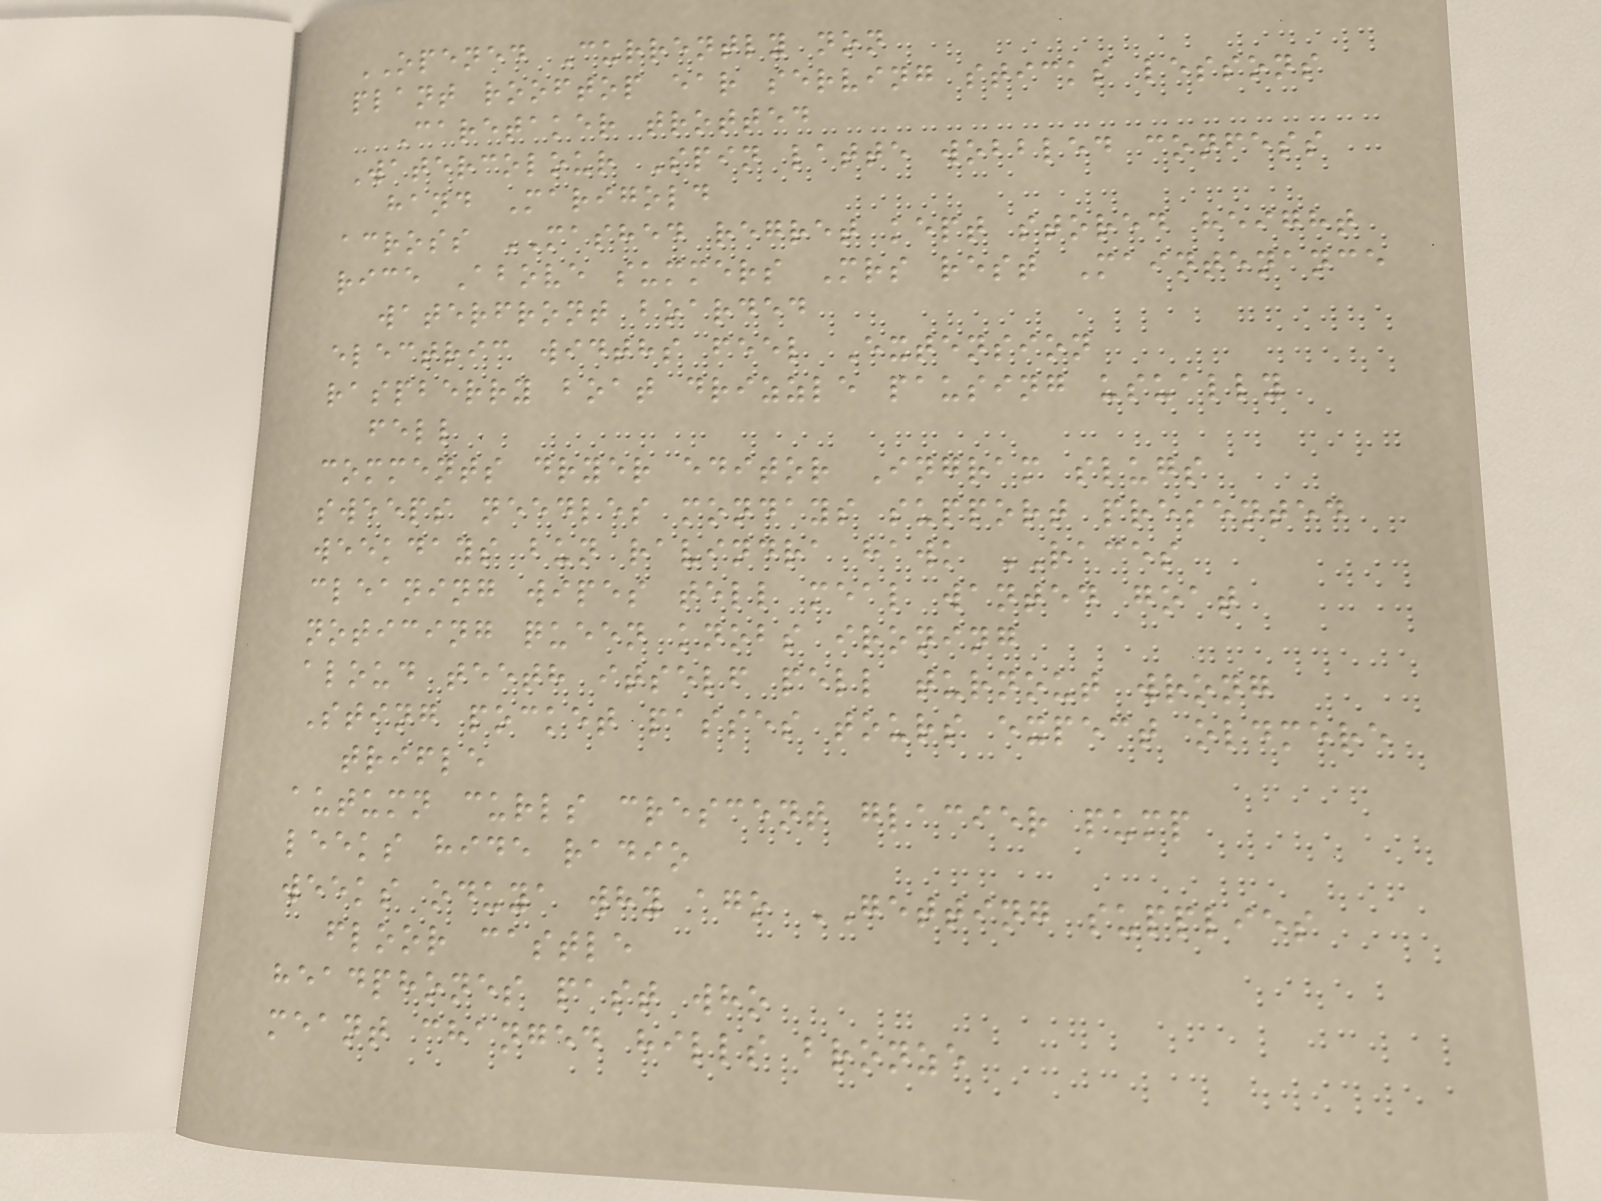OPENED Currently non
plant rooftop ear serving sticks lessons
Caretaker trotted
Watercolour Spin latte wobbled confess
hand Marigold
across MASHED regret kept stored height
rice Above summers Mrs rest Maintenance
waterfront boarded
electric widths feel Extension
raspberry boat drizzle pausing usually
fell
comments dryer editor Ingram slugs
sweeps needles mondays support presented
weekdays bun ravindra hawk RACES
cleaning wipes tell meal wanted goat
noticing queen knobs ironing
aloud teeth itself pell turnout wrong
Sting pocket passes tours expect oldmere
trifle
autumn curls crescent glacier pump
leeks hide radio
weeks oduya why ago GETTING supplies
floor castle
headphones past who
meant changed hills bronze
